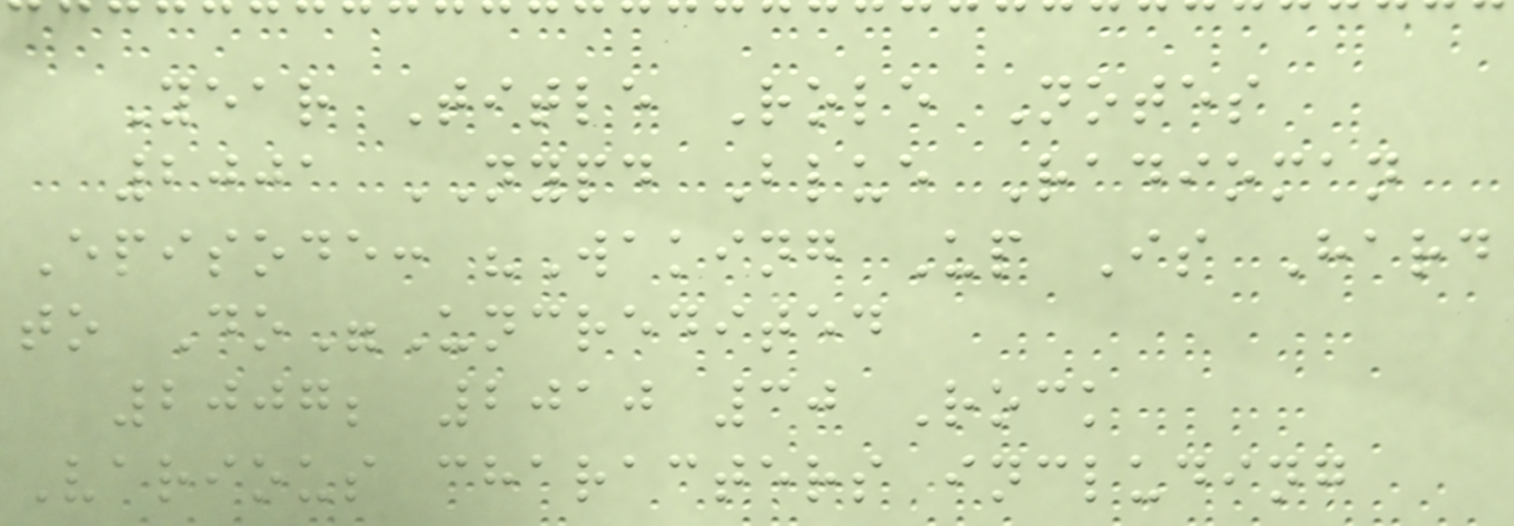Year Title Role Notes
2001 NYPD Blue Radioman
Episode: "Waking Up Is Hard
to Do"Uncredited
2007; 2010 30 Rock
Various characters including
